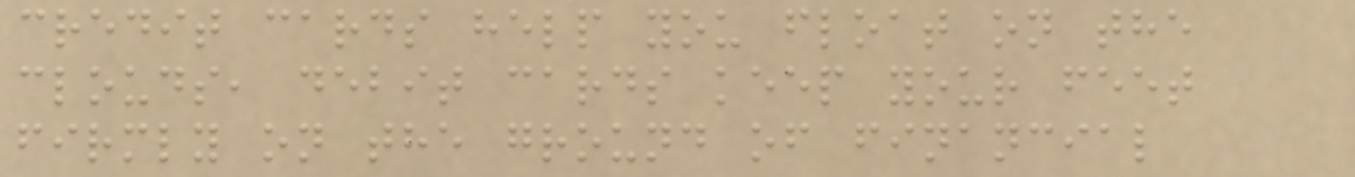credit cards help you float on the
clouds, debit cards keep your feet
firmly on the ground of financial
